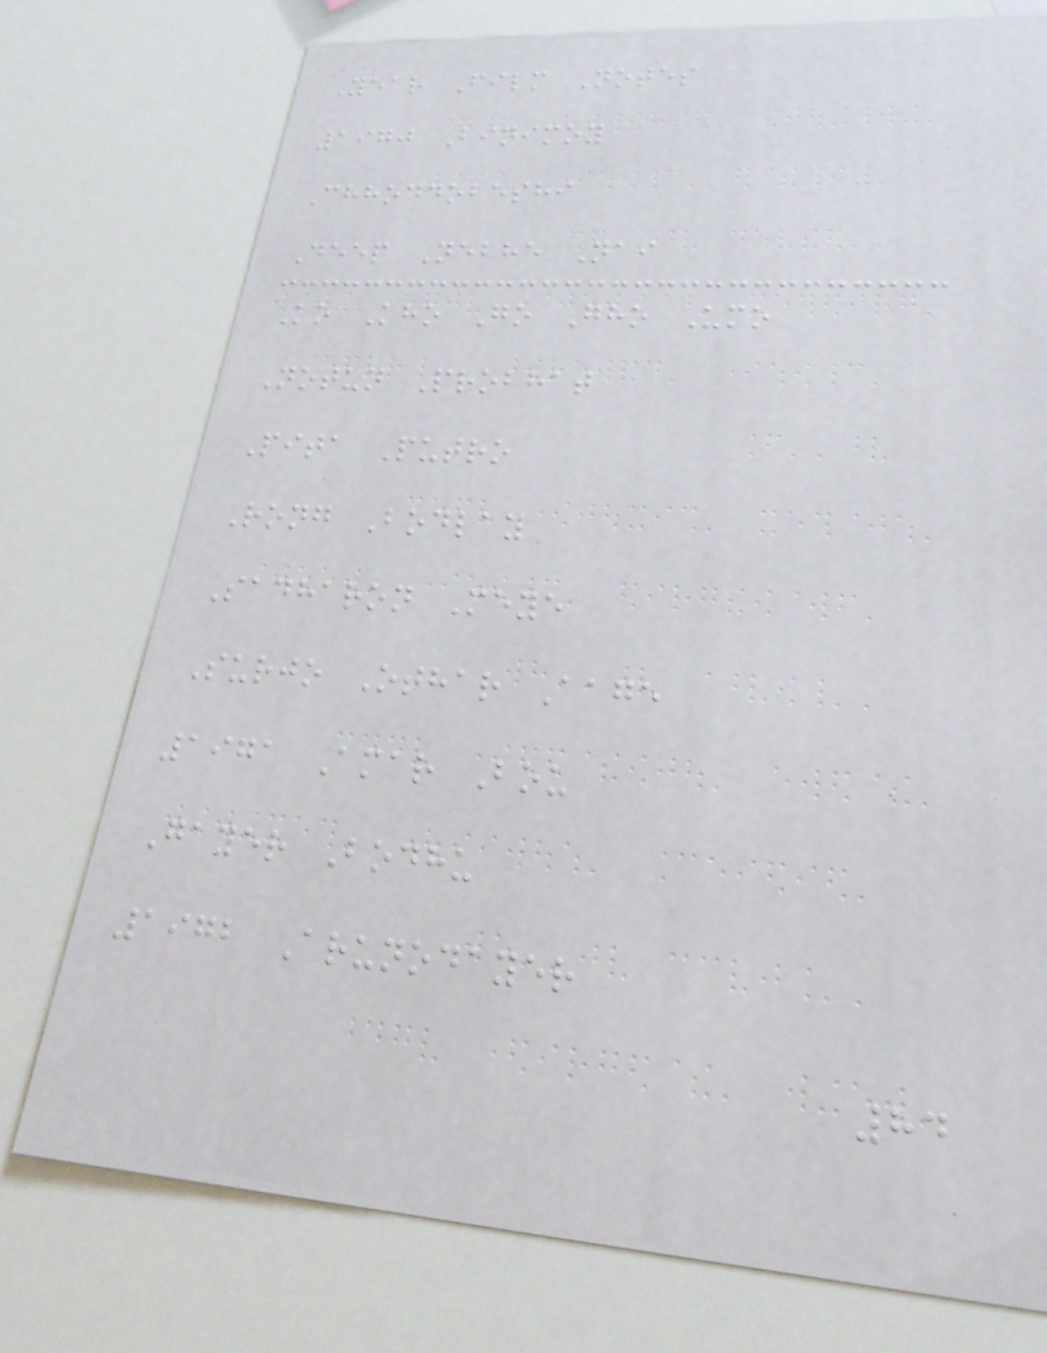Year Film Notes
1970 Binimoy
Chhoddobeshi
Deep Nebhe Nai
Ko Kho Go Gho Umo
Notun Probhat
Pita Putro
Rong Bodlay
Sadharon Meye
Surjo Othar Aage
1971 Amar Bou
Gayer Bodhu
1972 Arunodayer
84
